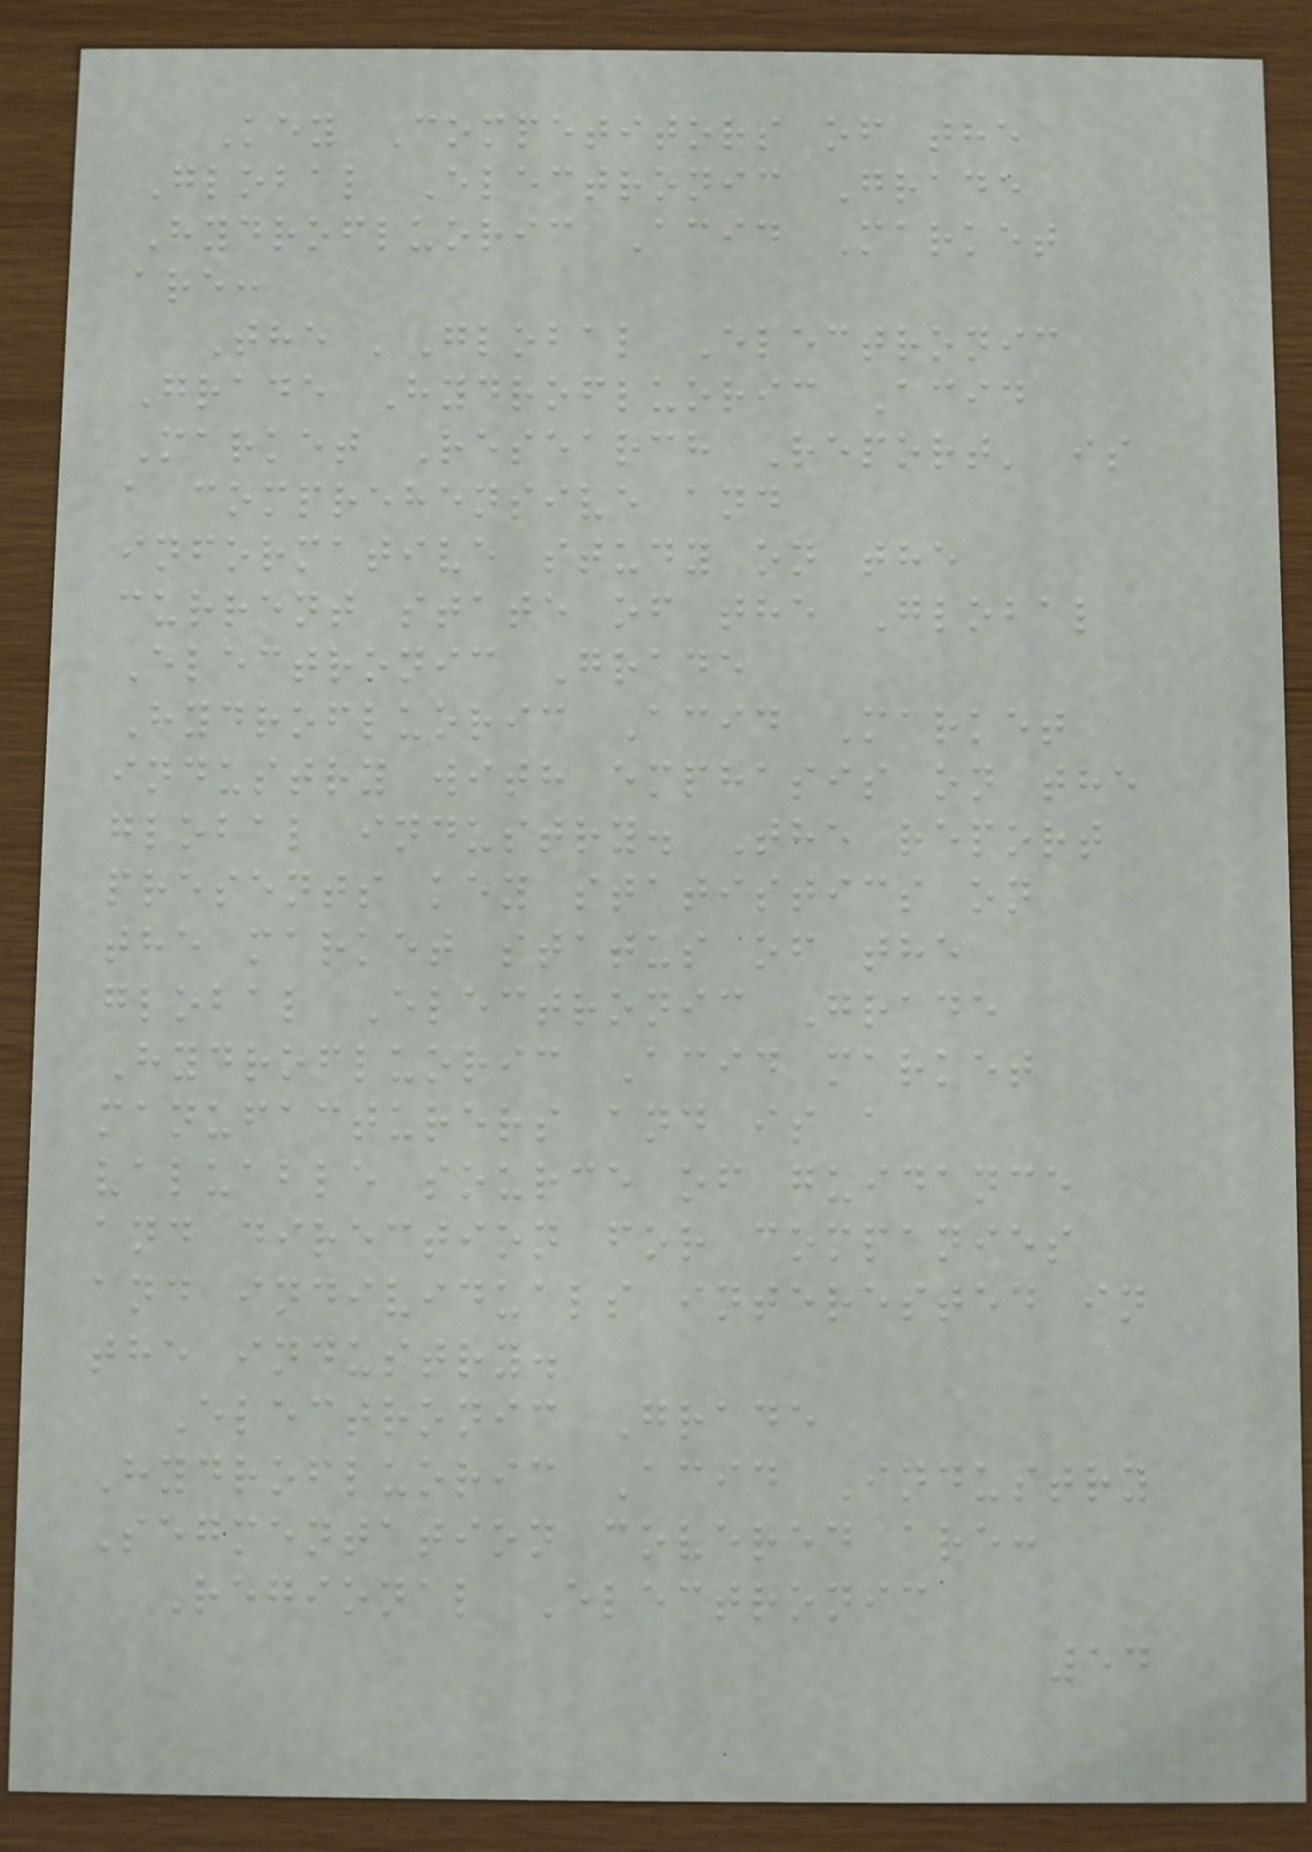Key Competitors of the
Global Electronic Grade
Hydrofluoric Acid Market
are:
The 'Global Electronic
Grade Hydrofluoric Acid
Market Research Report' is
a comprehensive and
informative study on the
current state of the Global
Electronic Grade
Hydrofluoric Acid Market
industry with emphasis on the
global industry. The report
presents key statistics on
the market status of the
global Electronic Grade
Hydrofluoric Acid market
manufacturers and is a
valuable source of guidance
and direction for companies
and individuals interested in
the industry.
Electronic Grade
Hydrofluoric Acid Industry
Segmentation covered are:
Regional Electronic
54
